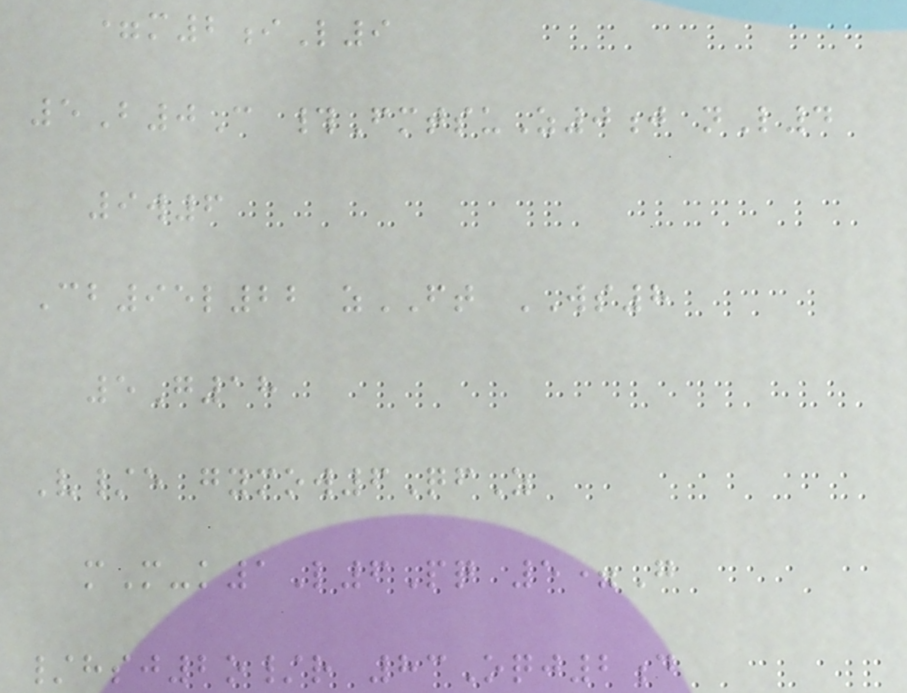=m2iL9
5B0C #FmtsuZ0j nL4
9w6
Cb95l22 zFT WS8
5G18
V/e gymow6QfZ
mM-k1L6Pq 5=G
/hsj2o/r 83Oqj2d
